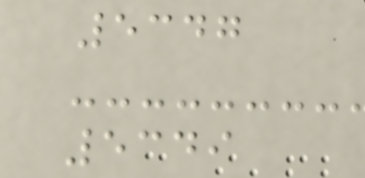5347
5349
